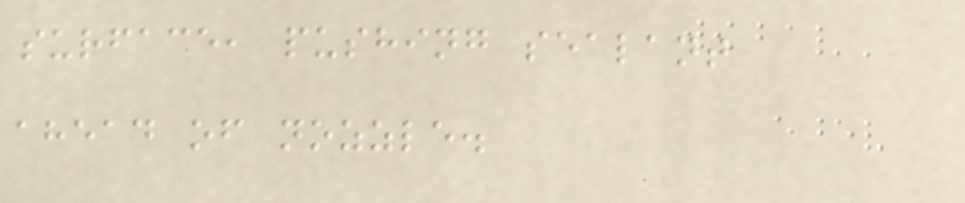surface, pushing sealant
ahead of nozzle.
